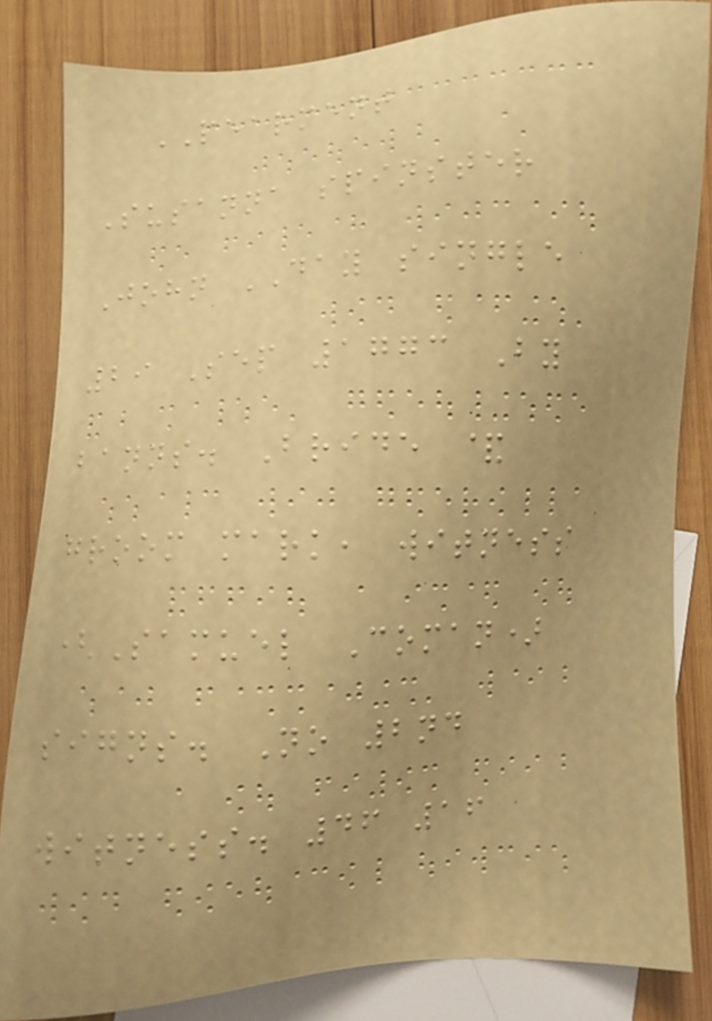PEARMENT
Susanna spinster
John DAY single
29 Sep 1773 By
banns. Bride &
groom mark, witness
(Samuel Coman)
signs. No 2nd
witness. 46 16
